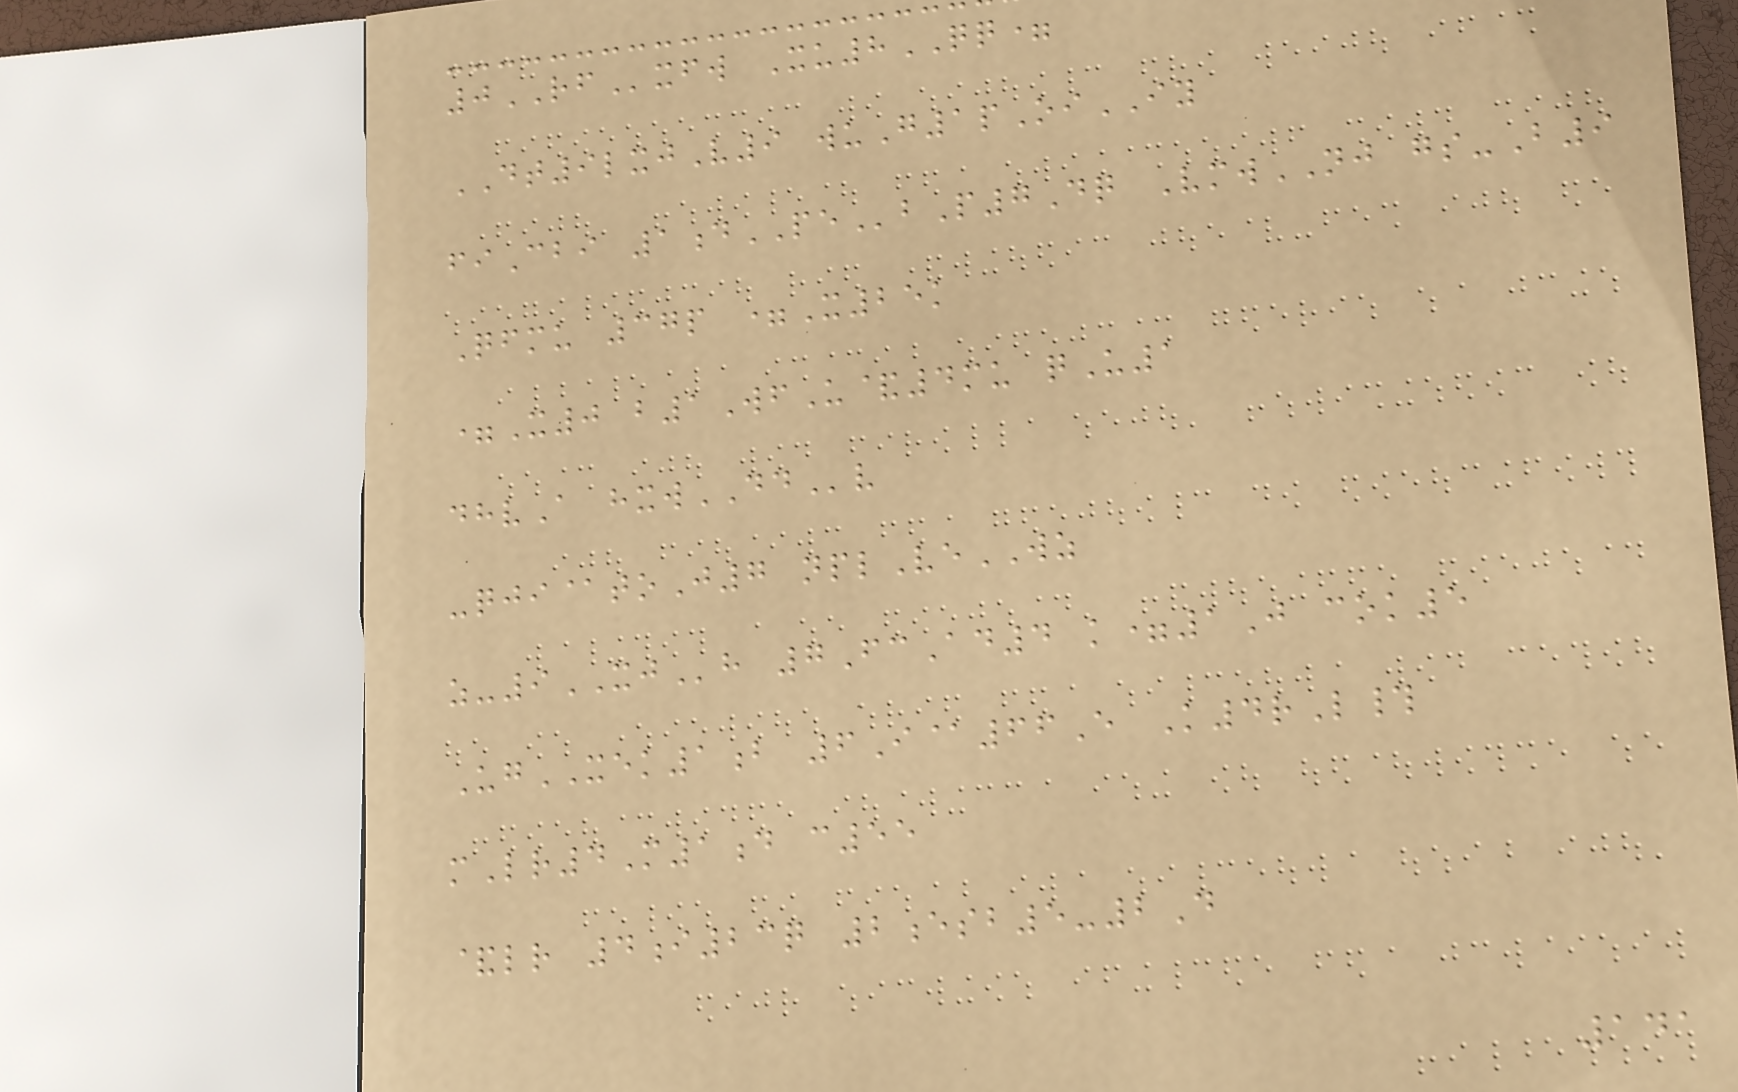0RFxfw Xu8QQ=
DT9lxjV9 wuG1pOiIY
fiCbi 1dPEbP7Dq VmwNJ gs-B9
Qfmu 37p =X25k
=X0 b1WfU&4mu qU1
dhvA hxwDDv
-qji@toJ7 nplVeWZ
z-9XJh 7FcAd4 k=1J cok5
UgXEK1b 6I@66E K4rL#
mLr4M1d c55
&lr 4i23q 2esb5-2D
141
